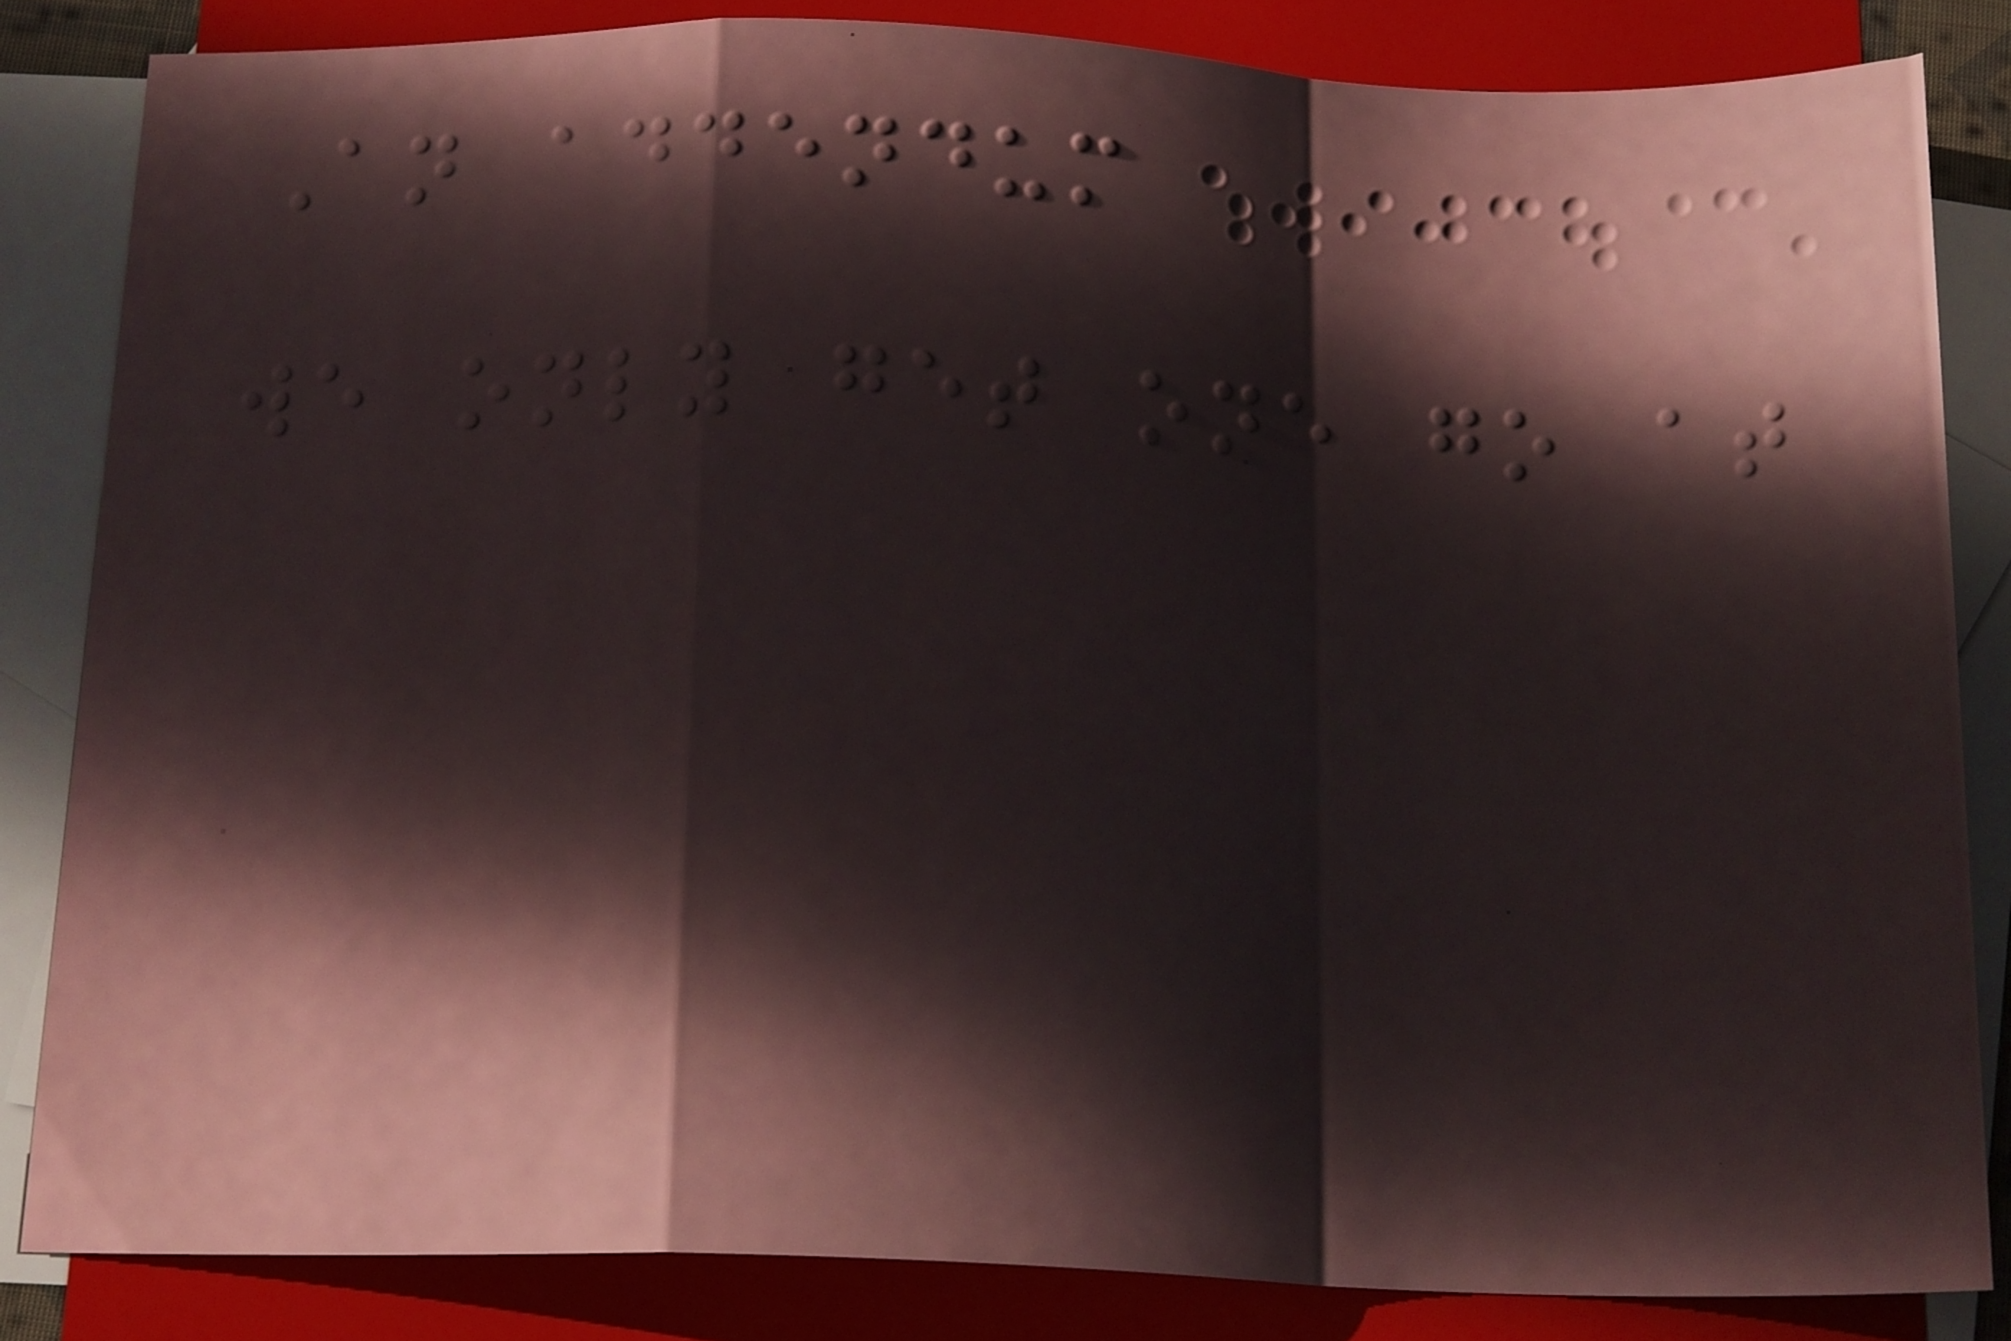An addendum
we only get one go at
